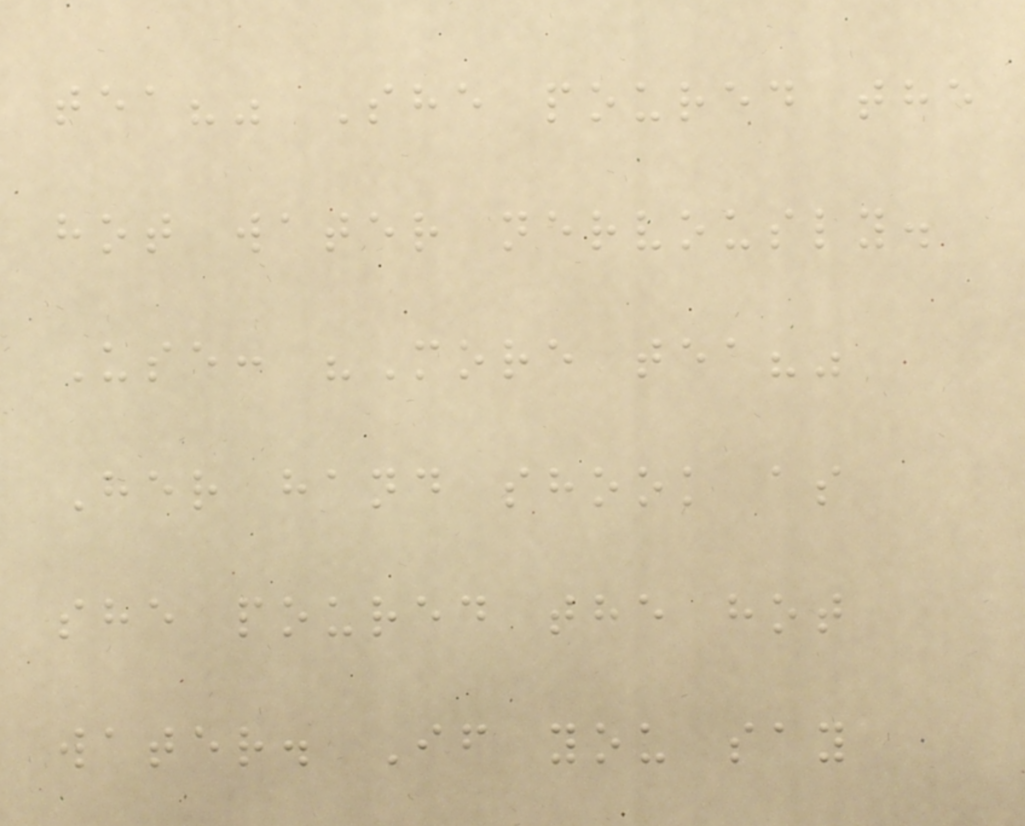tea?" She poured the
hot water nervously.
Use: "More tea?"
Her hand shook as
she poured the hot
water. If you say
